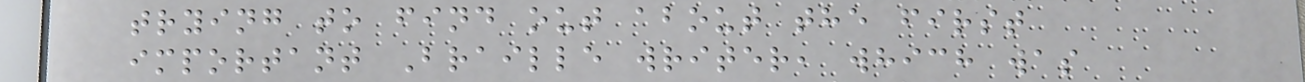trying to find out about the first
important Braille writer, which was
